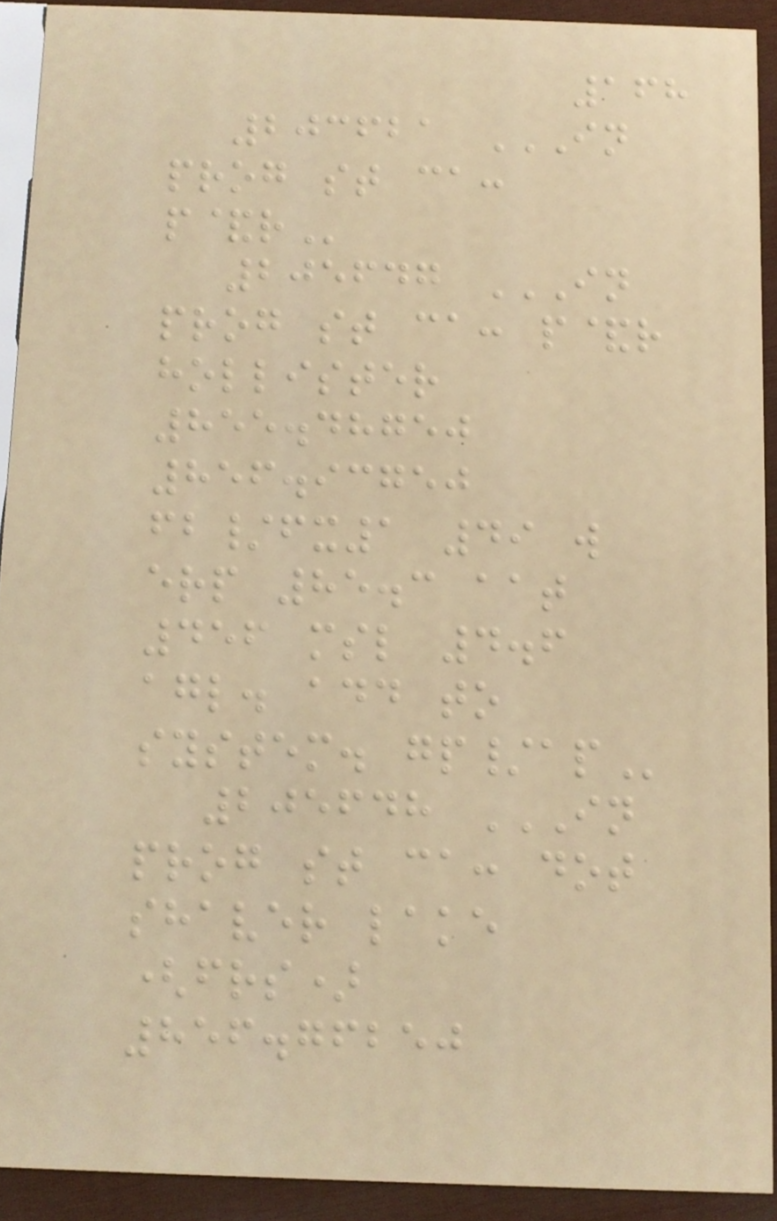168
203621 IN
PROG ST CA:
P&R
205647 IN
PROG ST CA: P&R
HOLLISTER
855.48750
856.93750
FB/FX1 49 W
ERP 85.3 AAT
456 MSL 4.6
AGL. ADD TO
SYSTEM. GP/AP
205648 IN
PROG ST CA: DOT
SHAVER LAKE
(FRS)
856.76250
